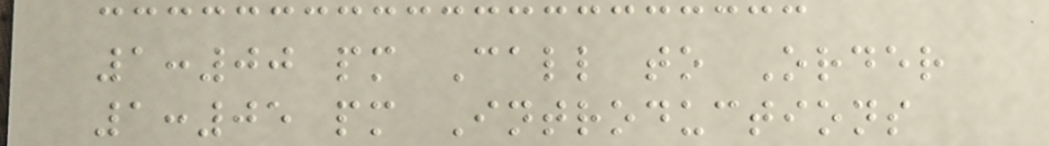1:00 pm Call to Order
1:05 pm Introductions
